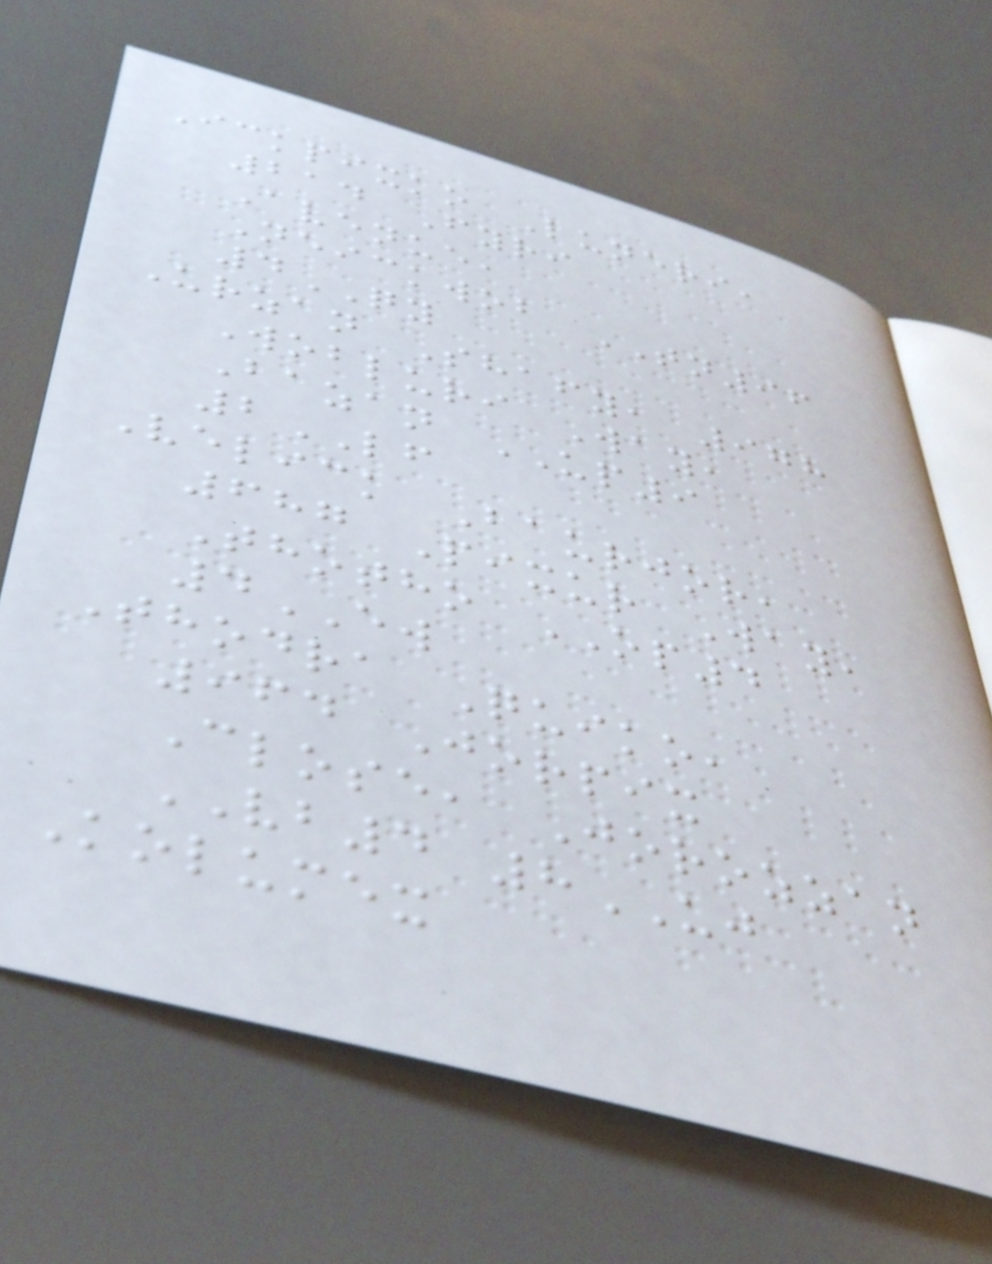Ickpixko Luneri,
214 Fyri
Avenue,
Neickwob TN96
4QY
Urzan Shafy, 978
Wobluri Way,
Bazan UP9
2LF
Velick Baurjor,
687 Pixur Way,
Thotho OP4
4EW
Thodra Quiko,
964 Jorpix
Close, Jorozzan
VB4 8UJ
Kolumex
